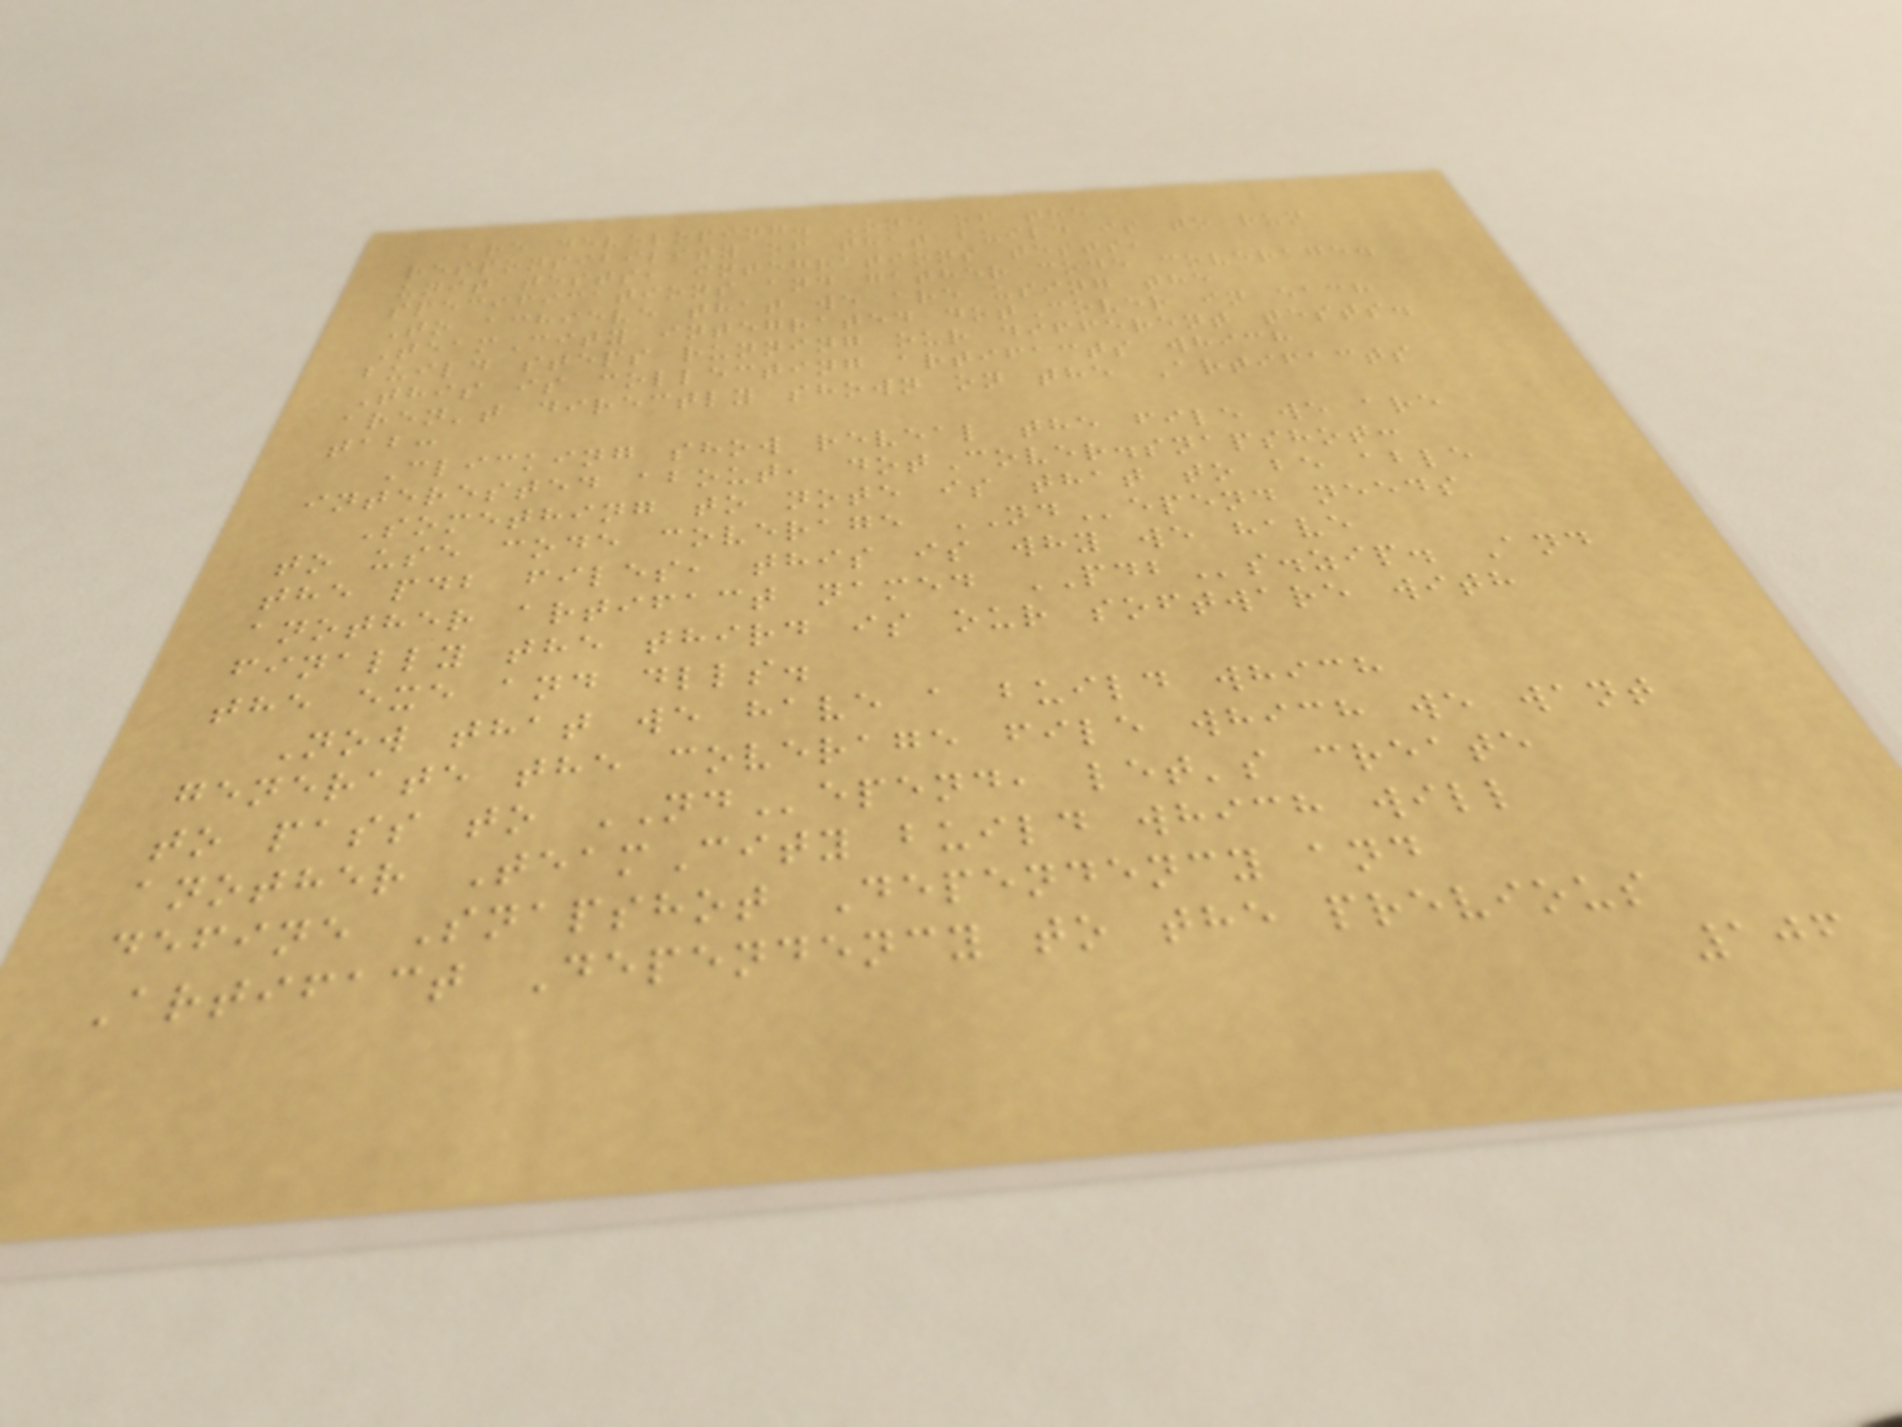are developing. One of the
responsibility of that build is to run
unit tests, integrations tests,
specifications and gather code coverage.
To achieve that we are using the
TeamCity integrated dotCover in each
build steps running our different tests.
This is collecting artifacts which
aren't directly shown on the Artifacts
tab:
Clicking show reveal the file we are
interested about, dotCover.snapshot:
Something to note is that to be able
to use code coverage NDepend needs
the pdb files, this is why we have
another artifact named PDBs.zip. And
finally the third is our software with
the exe and dlls.
Now that we have a build which
generate the coverage file which we want
to pass to NDepend, let's create
another TeamCity build which will
define Snapshot Dependency and
Artifact Dependency to the previous
106
